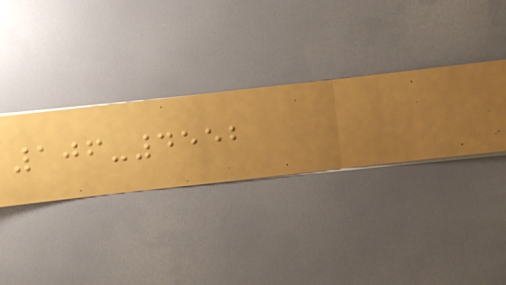106-4552
